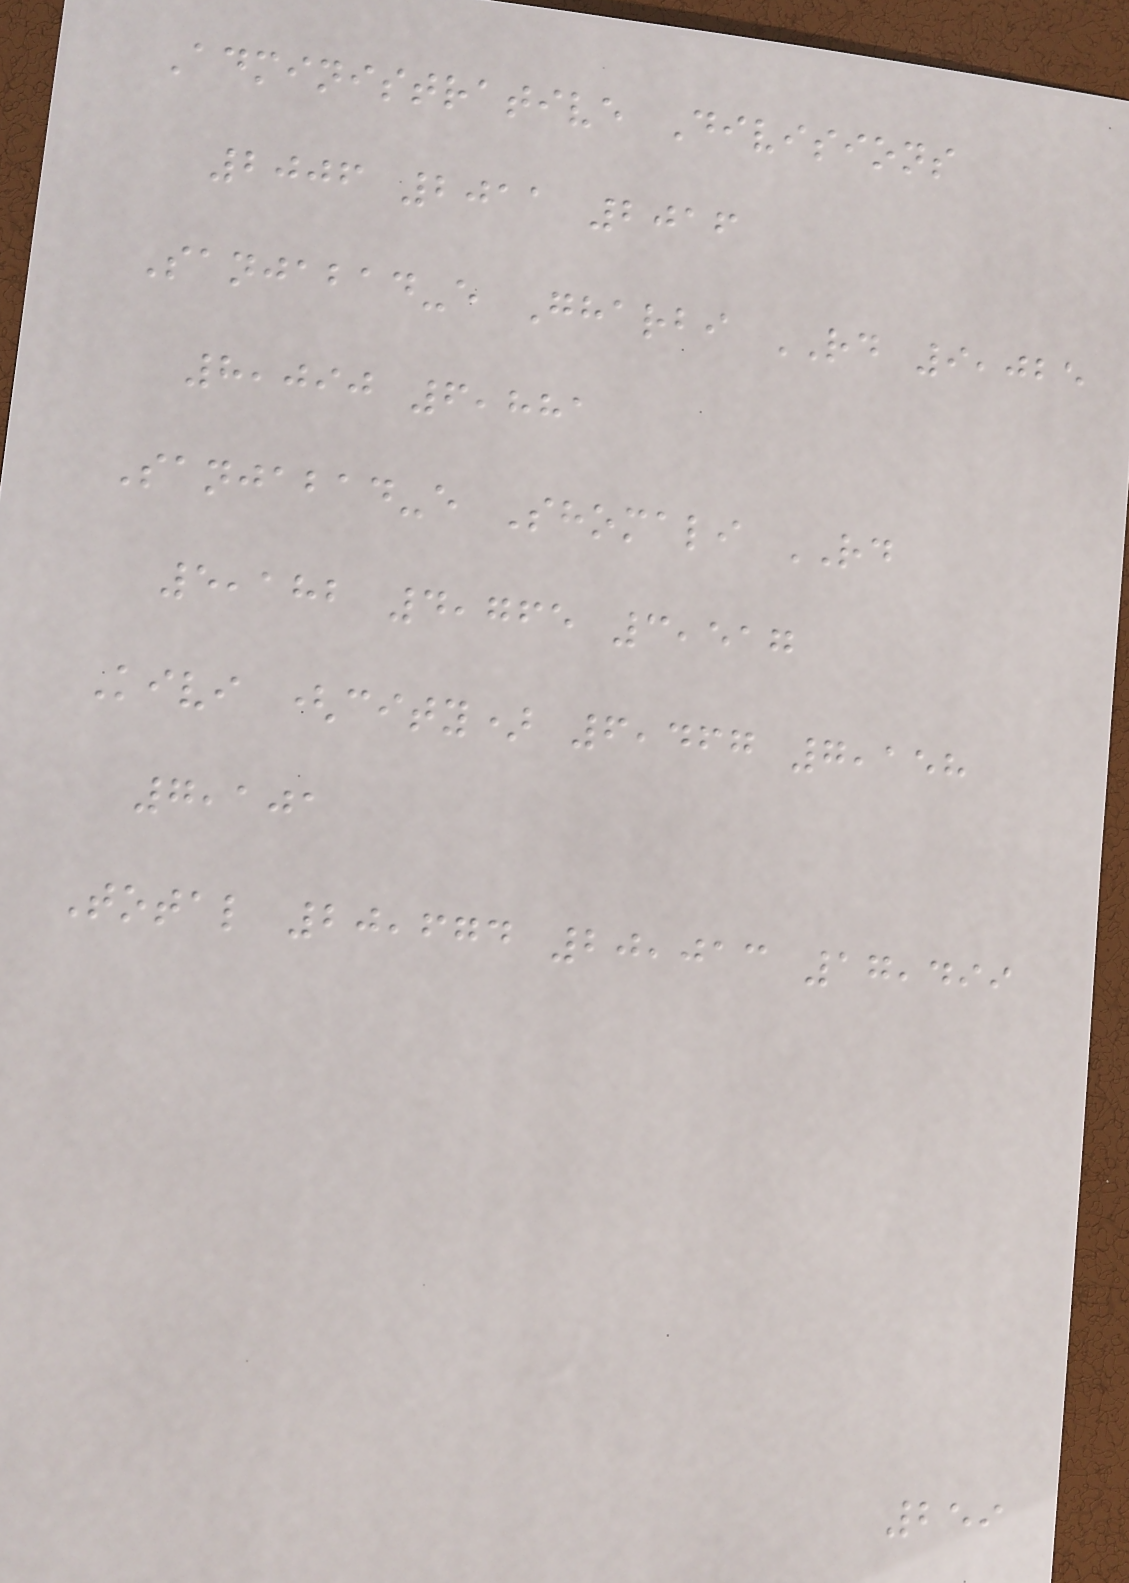Administrative Divisions
2006 2011 2016
Sanjabad-e Gharbi RD 9,025
8,090 6,881
Sanjabad-e Shomali RD
5,182 4,765 3,517
Kivi (city) 6,467 7,158
7,101
Total 20,674 20,013 17,499
259
